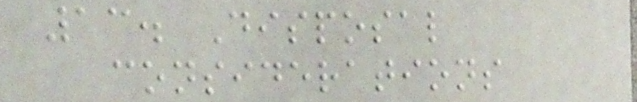13. Disposal
considerations
